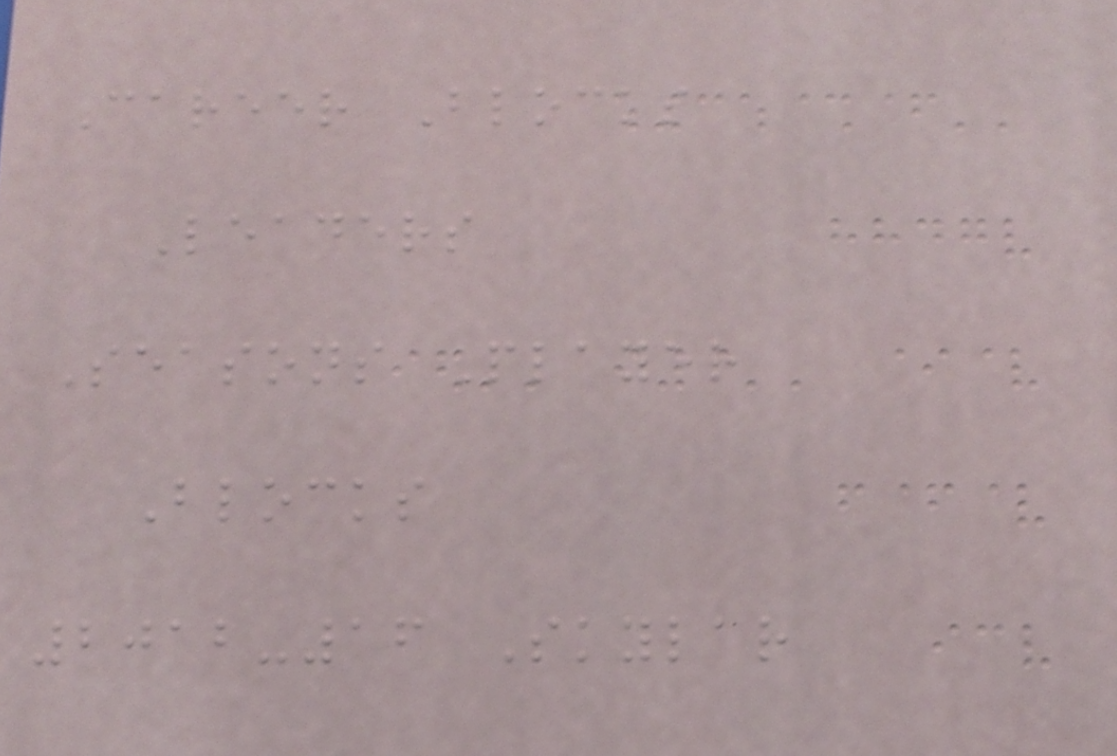Career Blocks
Leaders
Seasons Player
Blocks
2012-16 Skylar
